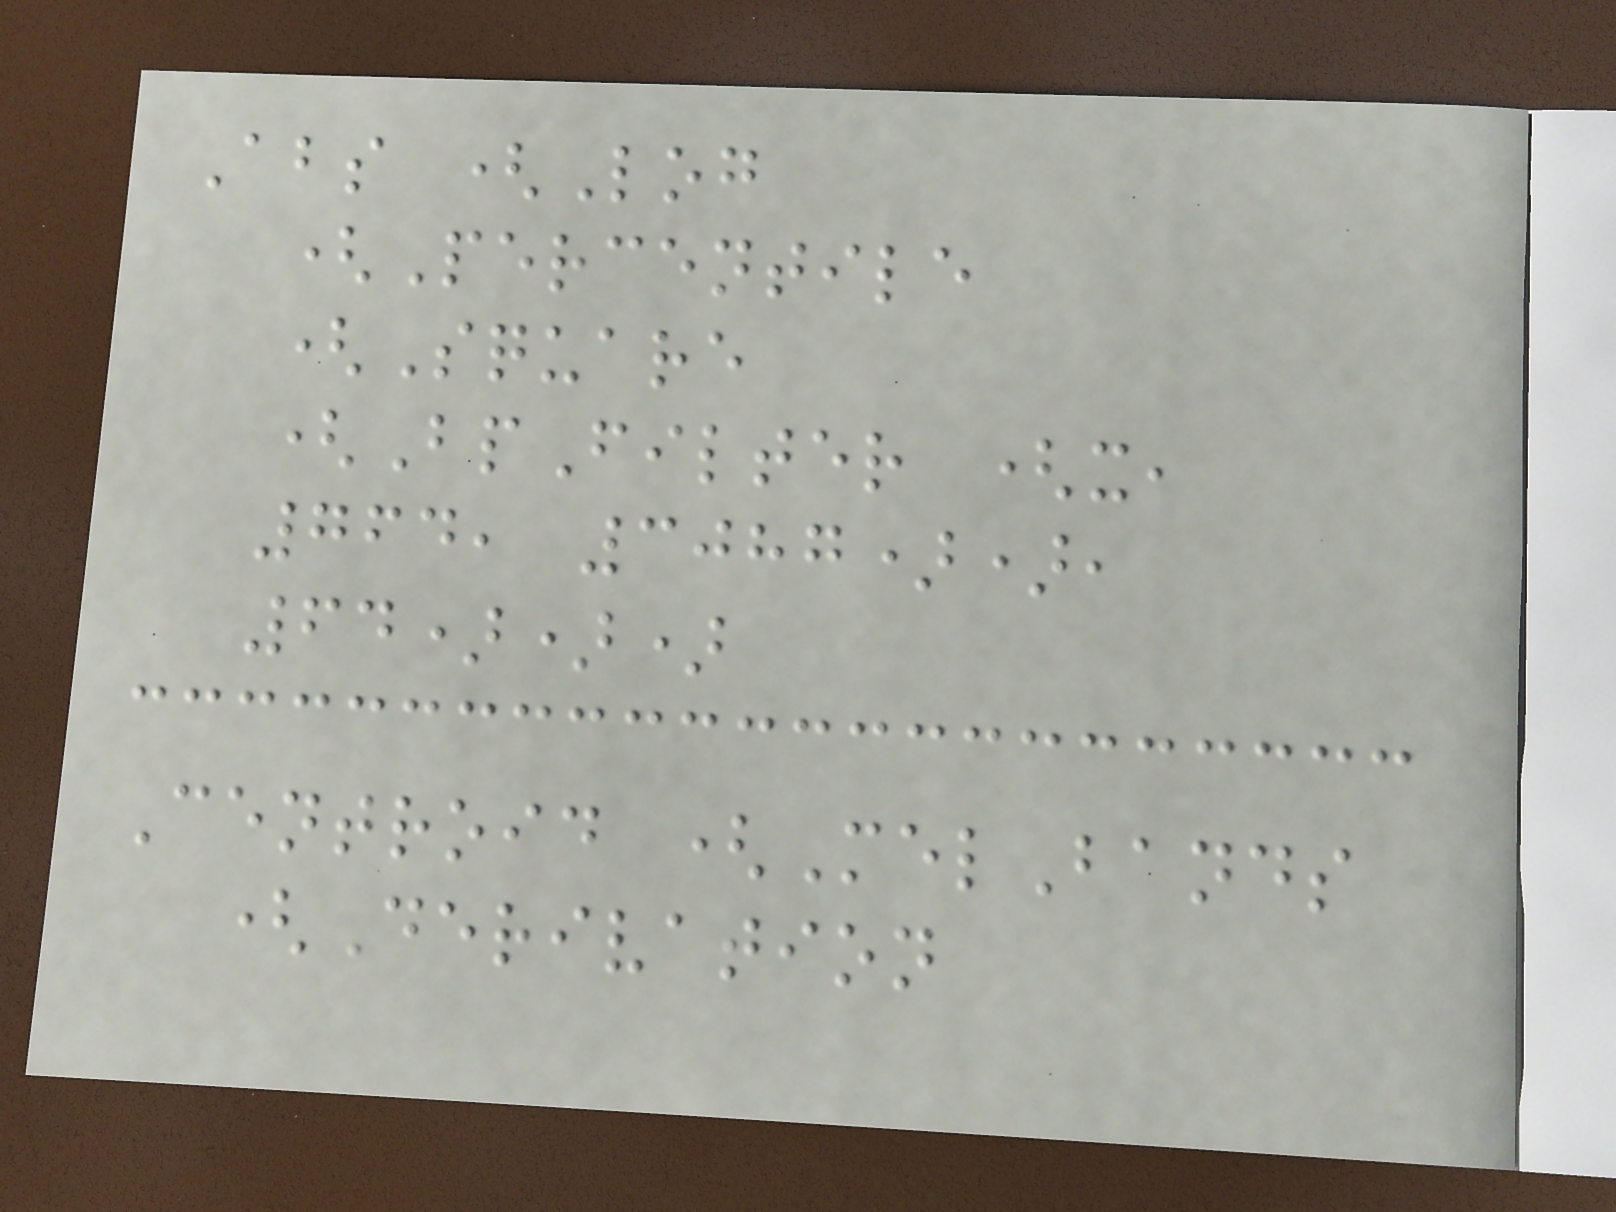Abs (Log
(Percentile
(Square
(BpFilter (x,
764, 3087)),
64)))
Centroid (MelBands
(Derivation
